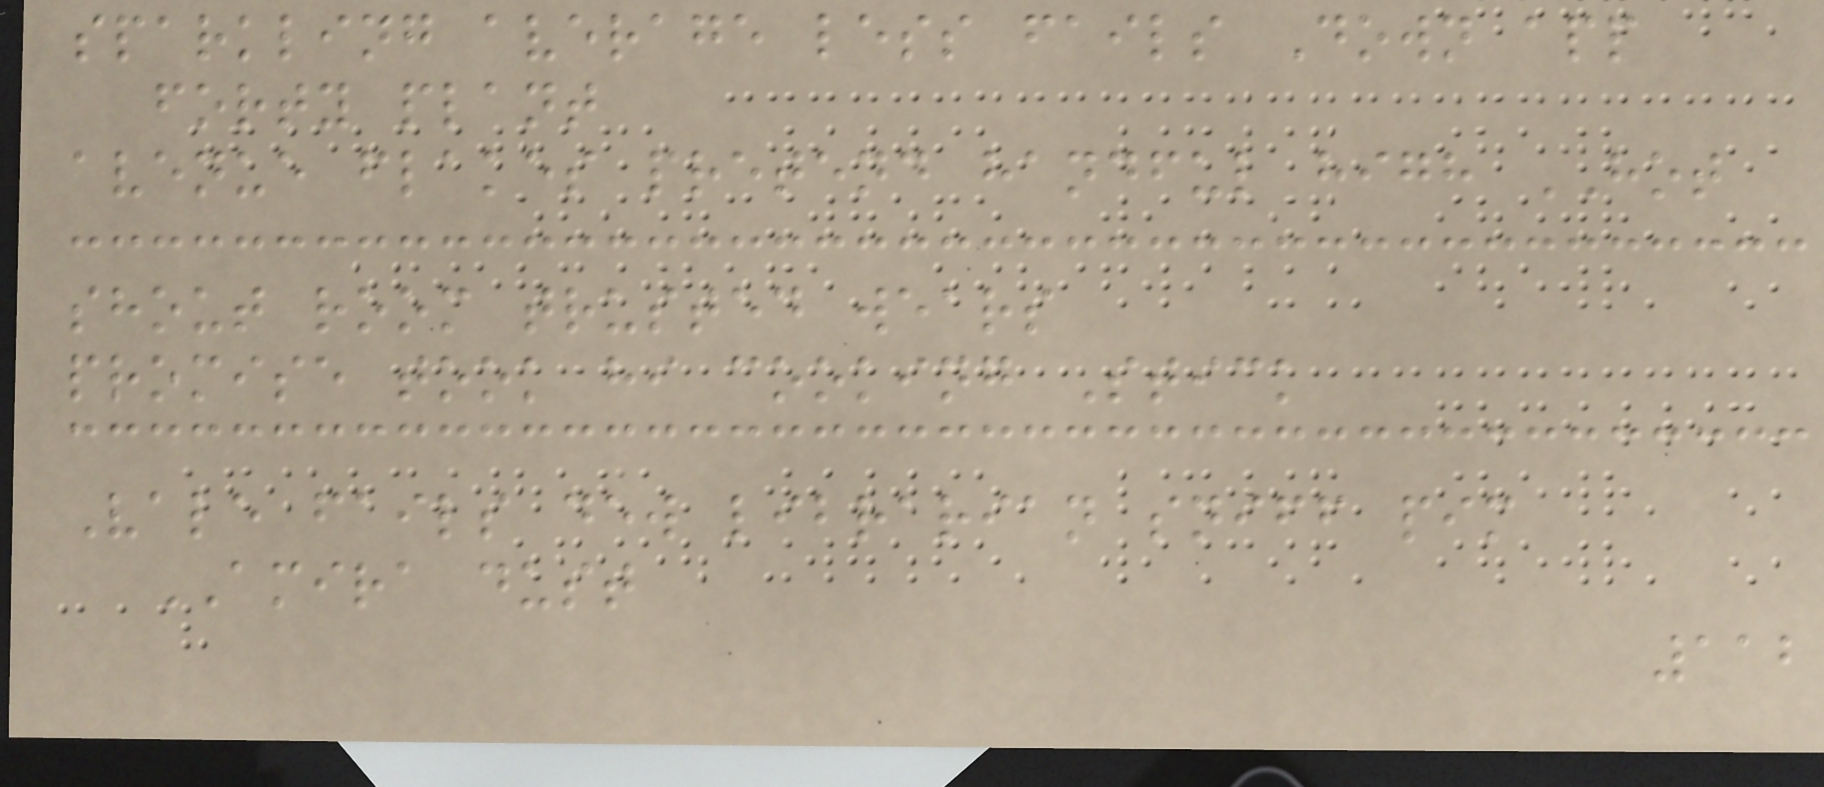sparkling average less fails Down app
forty plant
avenue flakes pretend handful high HOT
shout room trusted wears
promise took hi cooking Stick
Vale fails dew librarian sniff pim
AMIRA dust
112
